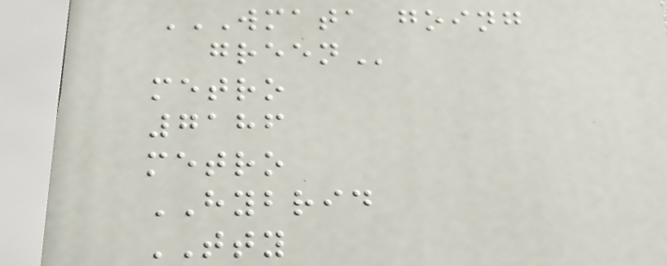WMATA GOING
GREEN
metro
7186
metro
HYBRID
TTY
